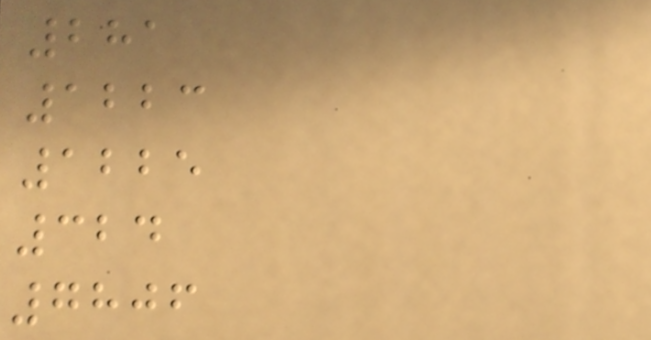281
1223
1225
324
7806
